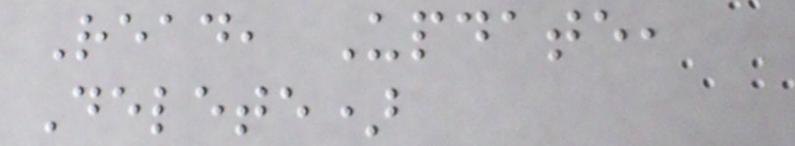Read, Update,
Delete)
